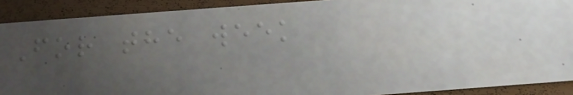For the week
